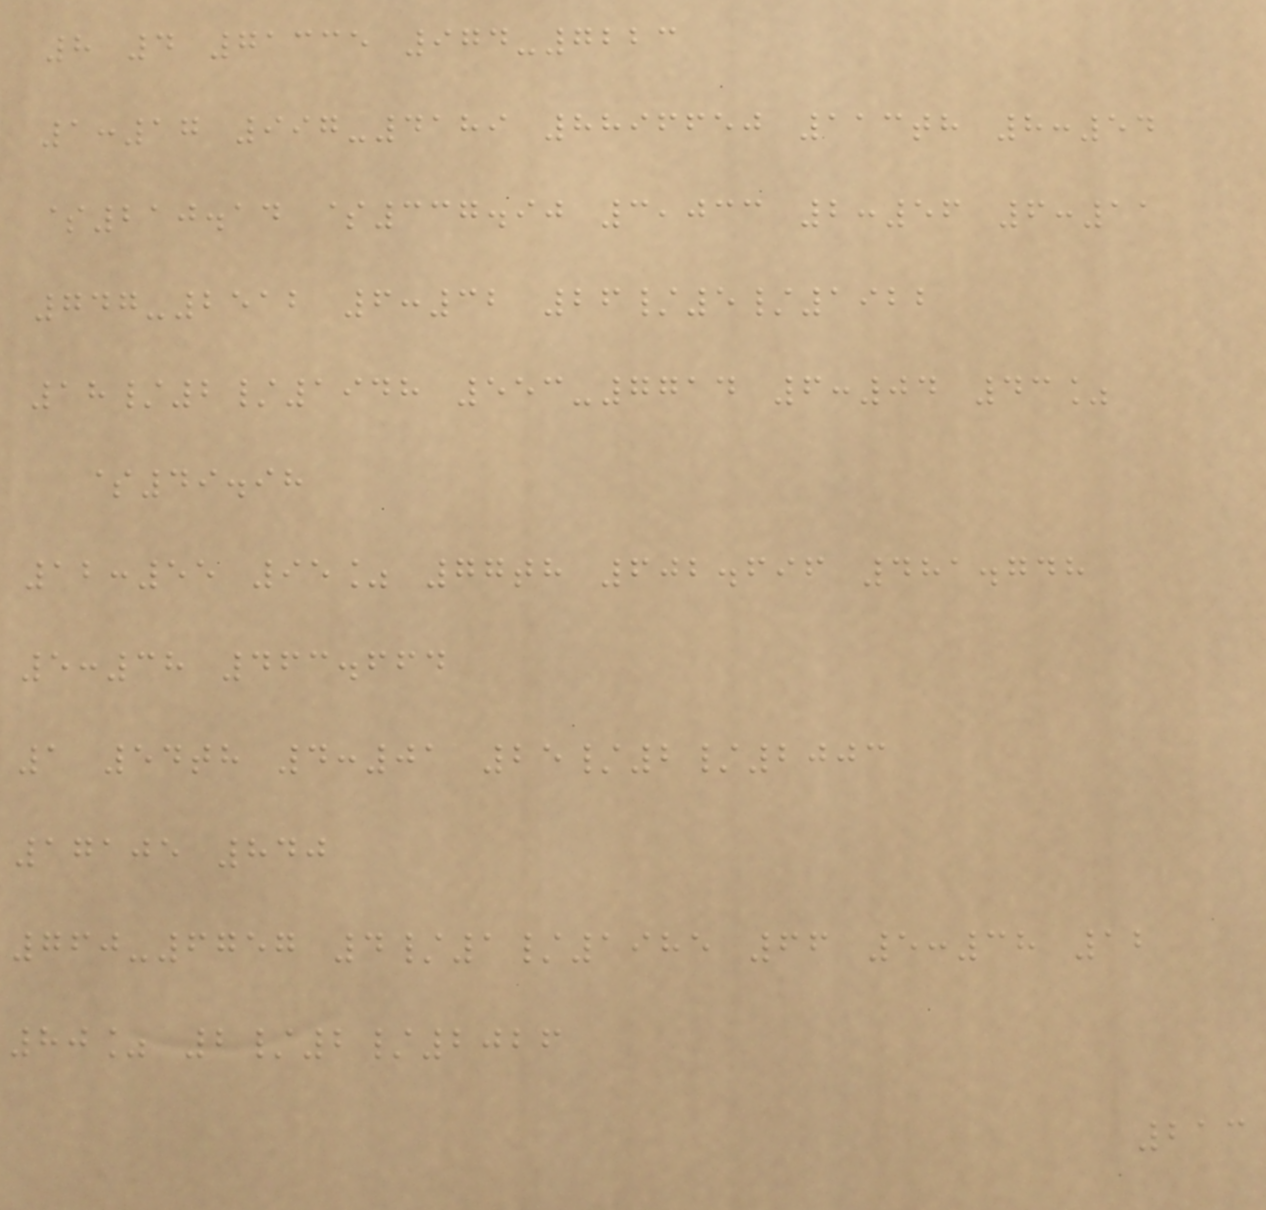8 4 71335 974-7223
1:17 997-4189 8896650 113th 8:54
$210.14 $337.90 3,033 2:56 6:11
747-2512 6:32 26/5/1922
18/2/1948 553-7714 6:04 43%
$49.98
12:55 95% 77th 602.696 481.748
5:38 463.664
1 54th 4:01 25/2/2003
17105 840
760-6757 4/1/1985 66 5:38 12
80% 2/2/2026
213
